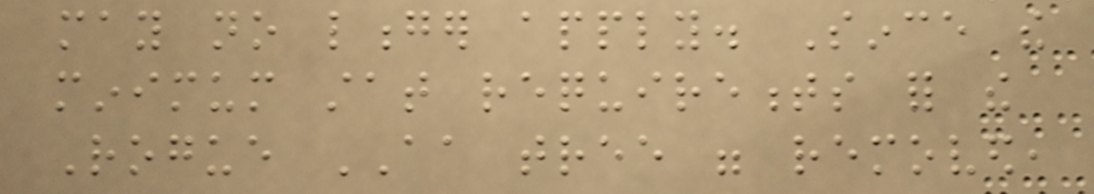may no longer apply. Since the
minimum stat requirements for the
Rogue AA tree were removed,
